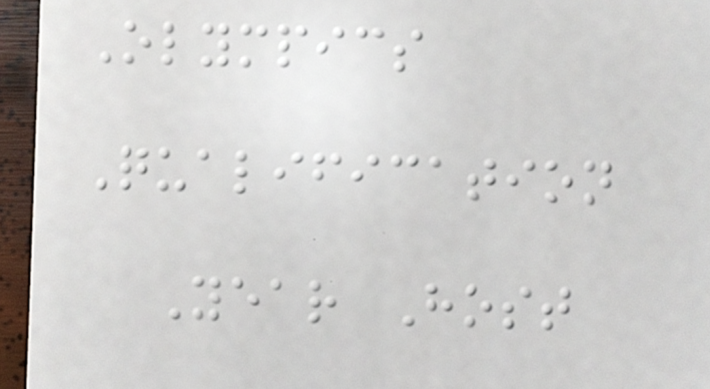Olympics
Qualification
Year Host
